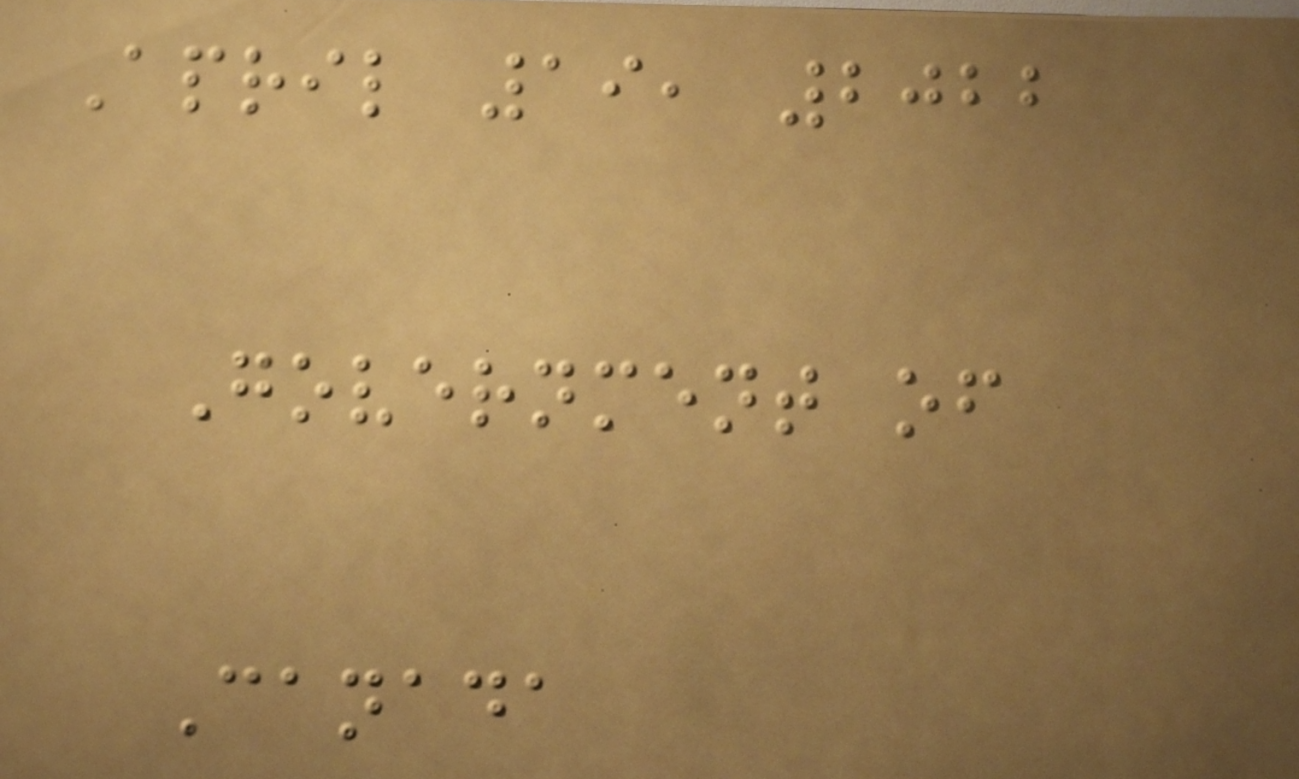April 19, 2022
Government of
Canada
